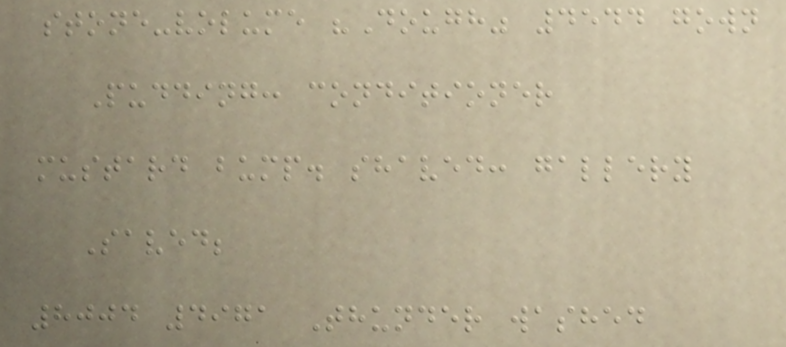stone-volume "Dough" 4544 gown
Pudding: conditioner
mustard bump. shaved: gallery
Saved;
8004 4971 Thunder washed
